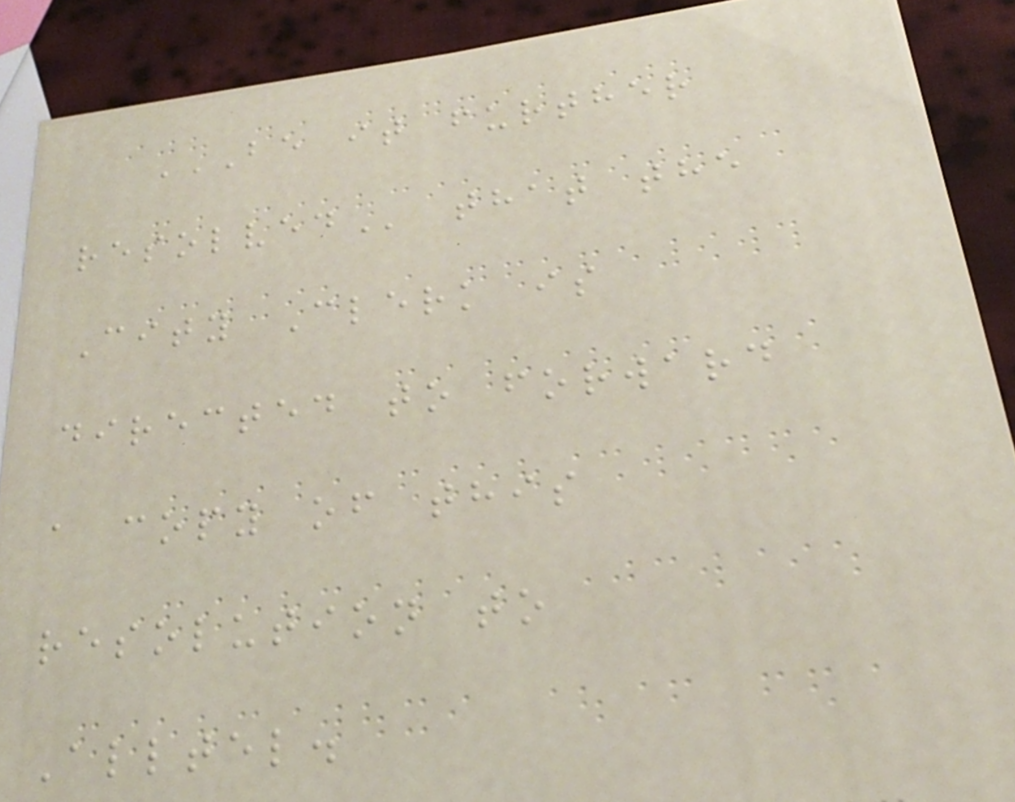BE IT FURTHER
RESOLVED that the
City Clerk is
directed to forward
a copy of this
resolution to
Alltel.
